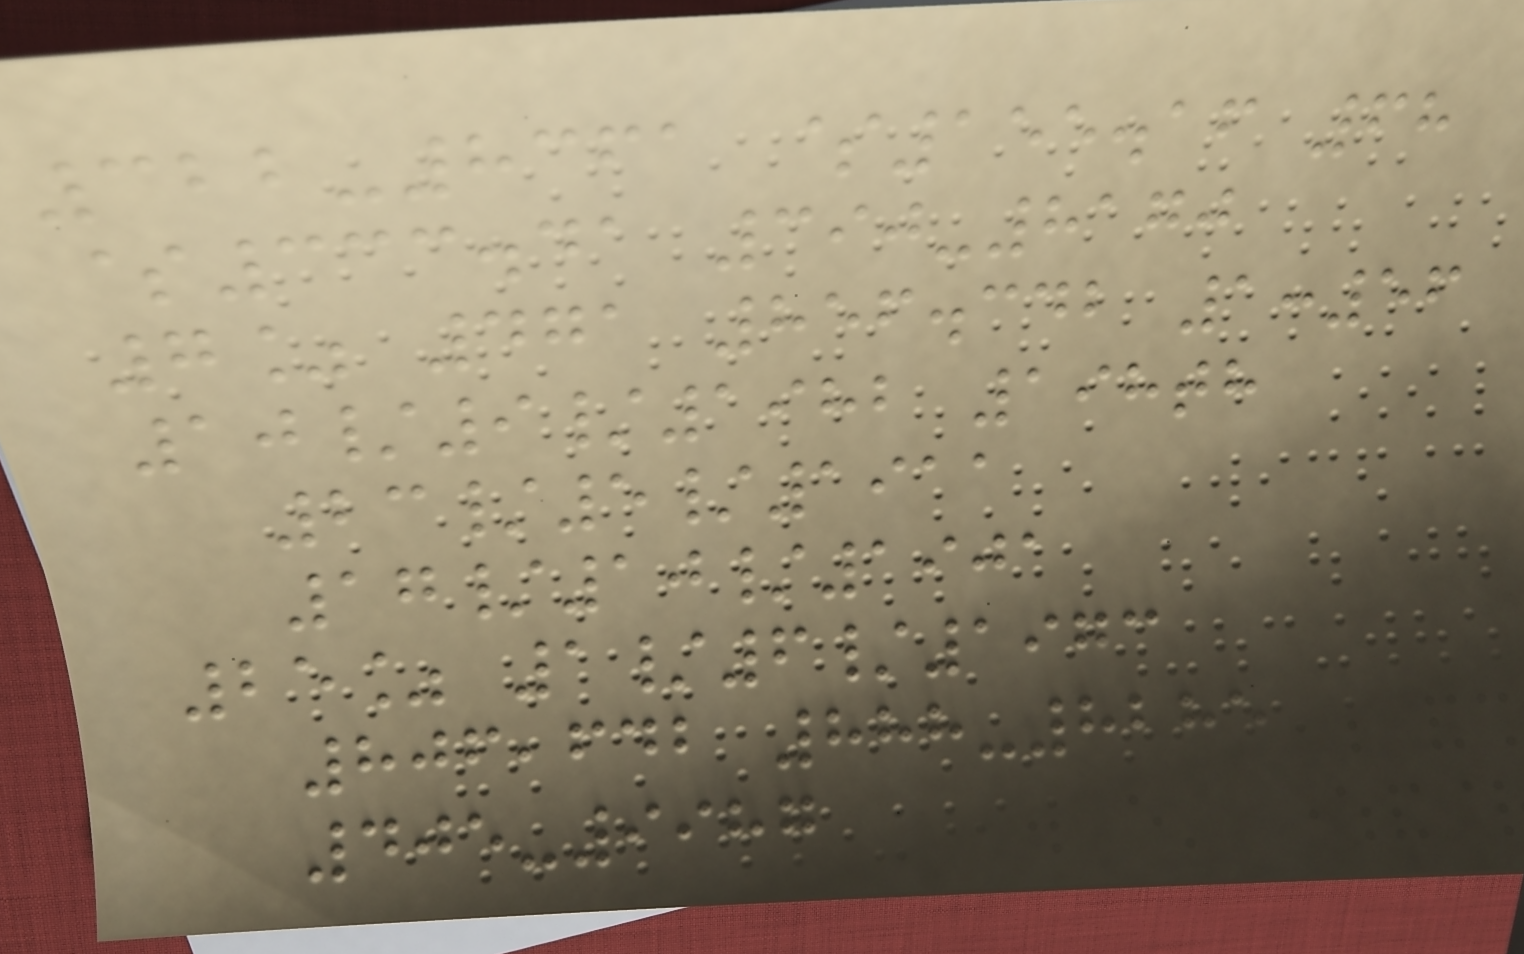322-8361 $155.16 68
$333.41 390-8170
7% 471 856.342 1:56
10/9/1982 198th
23/5/1911
17/10/1901
25% 1/6/1973
806,642 888-8285
405-9987
